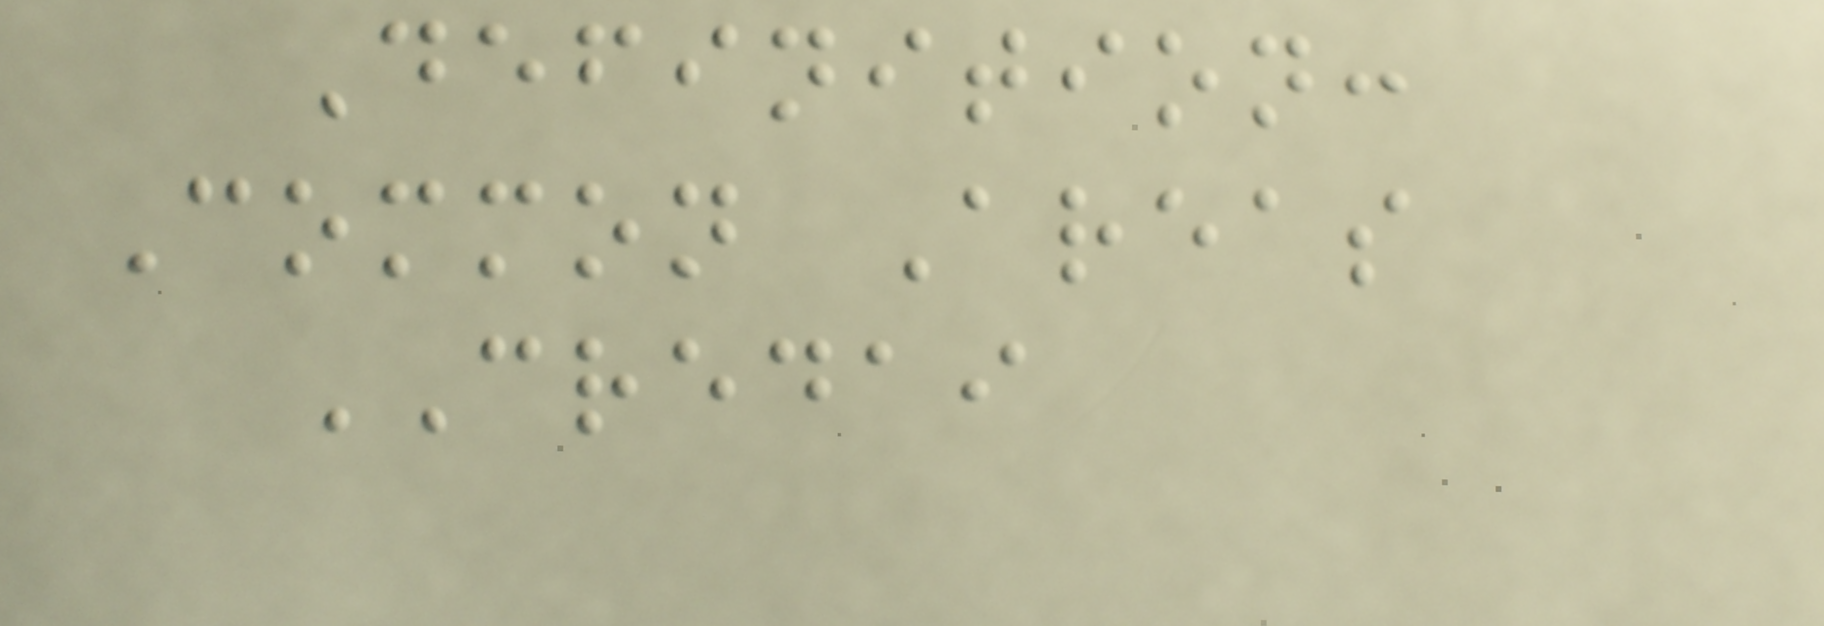Definition:
Common Areas
CREDAI
